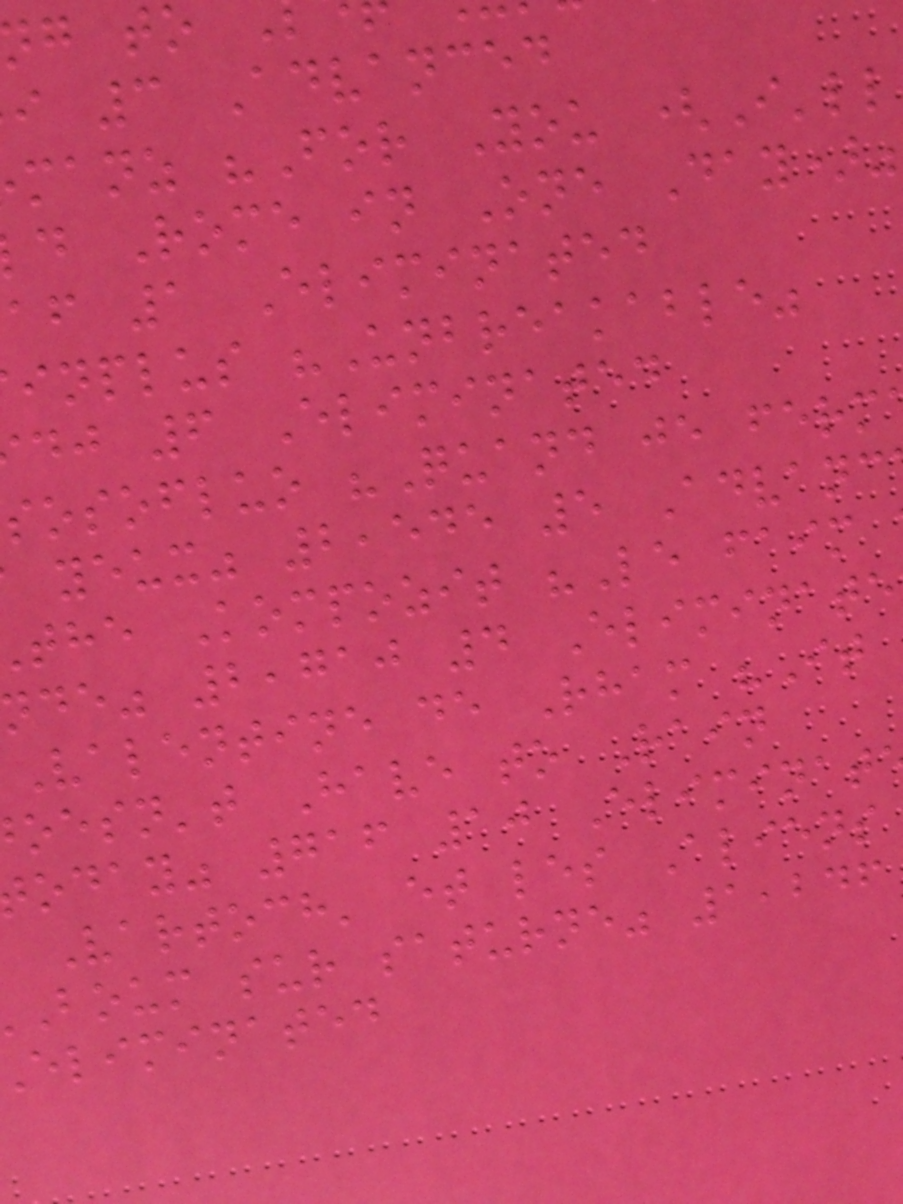i 3 Advanced
manz "For You (I'll
d Rome in One Day)"
af 1 Eliminated
inplus "Unbreakable"
dj 6 Eliminated
sosofluo "Quand je ferm
yeux" 2,545 5 Advanc
the Kompozit "Le faim
de" 2,710 4 Eliminate
Valentine de Rham "It
oesn't Have to Rain
oday" 716 10 Eliminat
Vartoch' et les Aliens
Boum sur saturne" 1,246
eliminated
